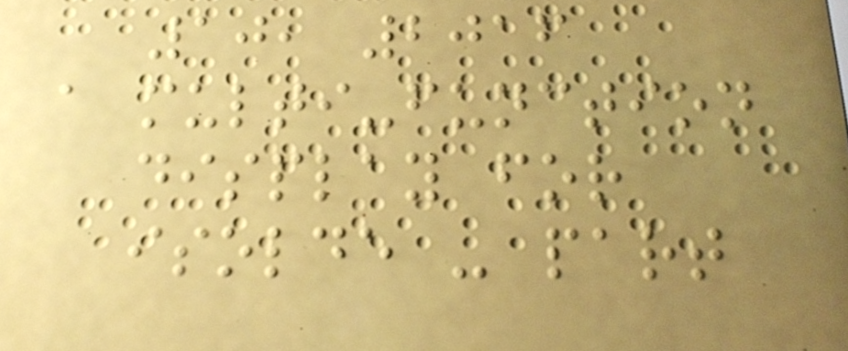10, 2016
a multi-function
display for
isolde - part
